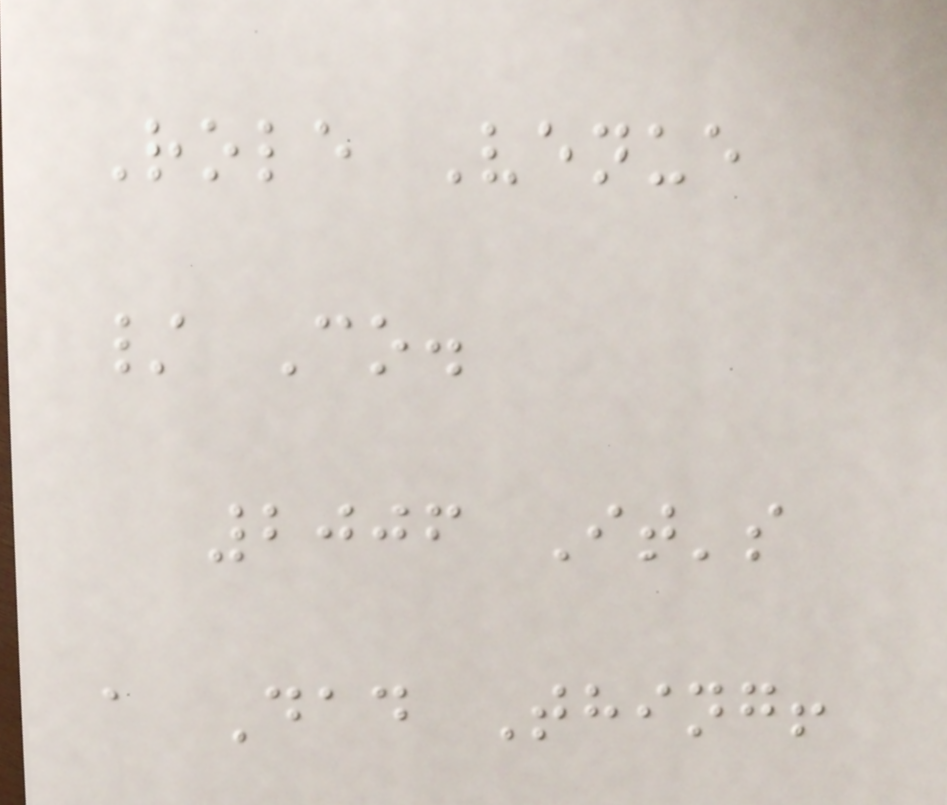Role Venue
/ Co.
2006 It's
a Dad Thing!
